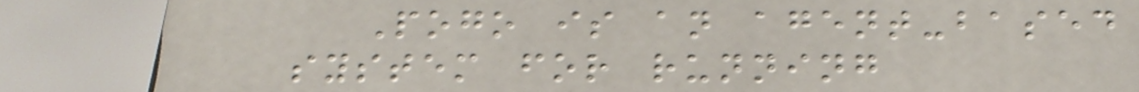Pogo is an agent-based
system for running
